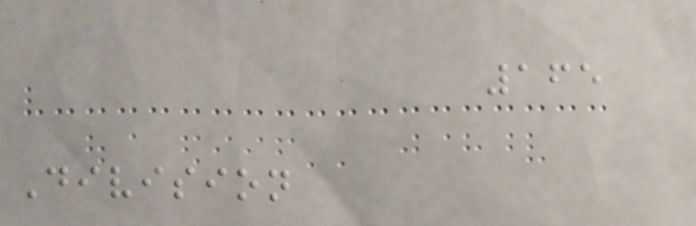165
Division
